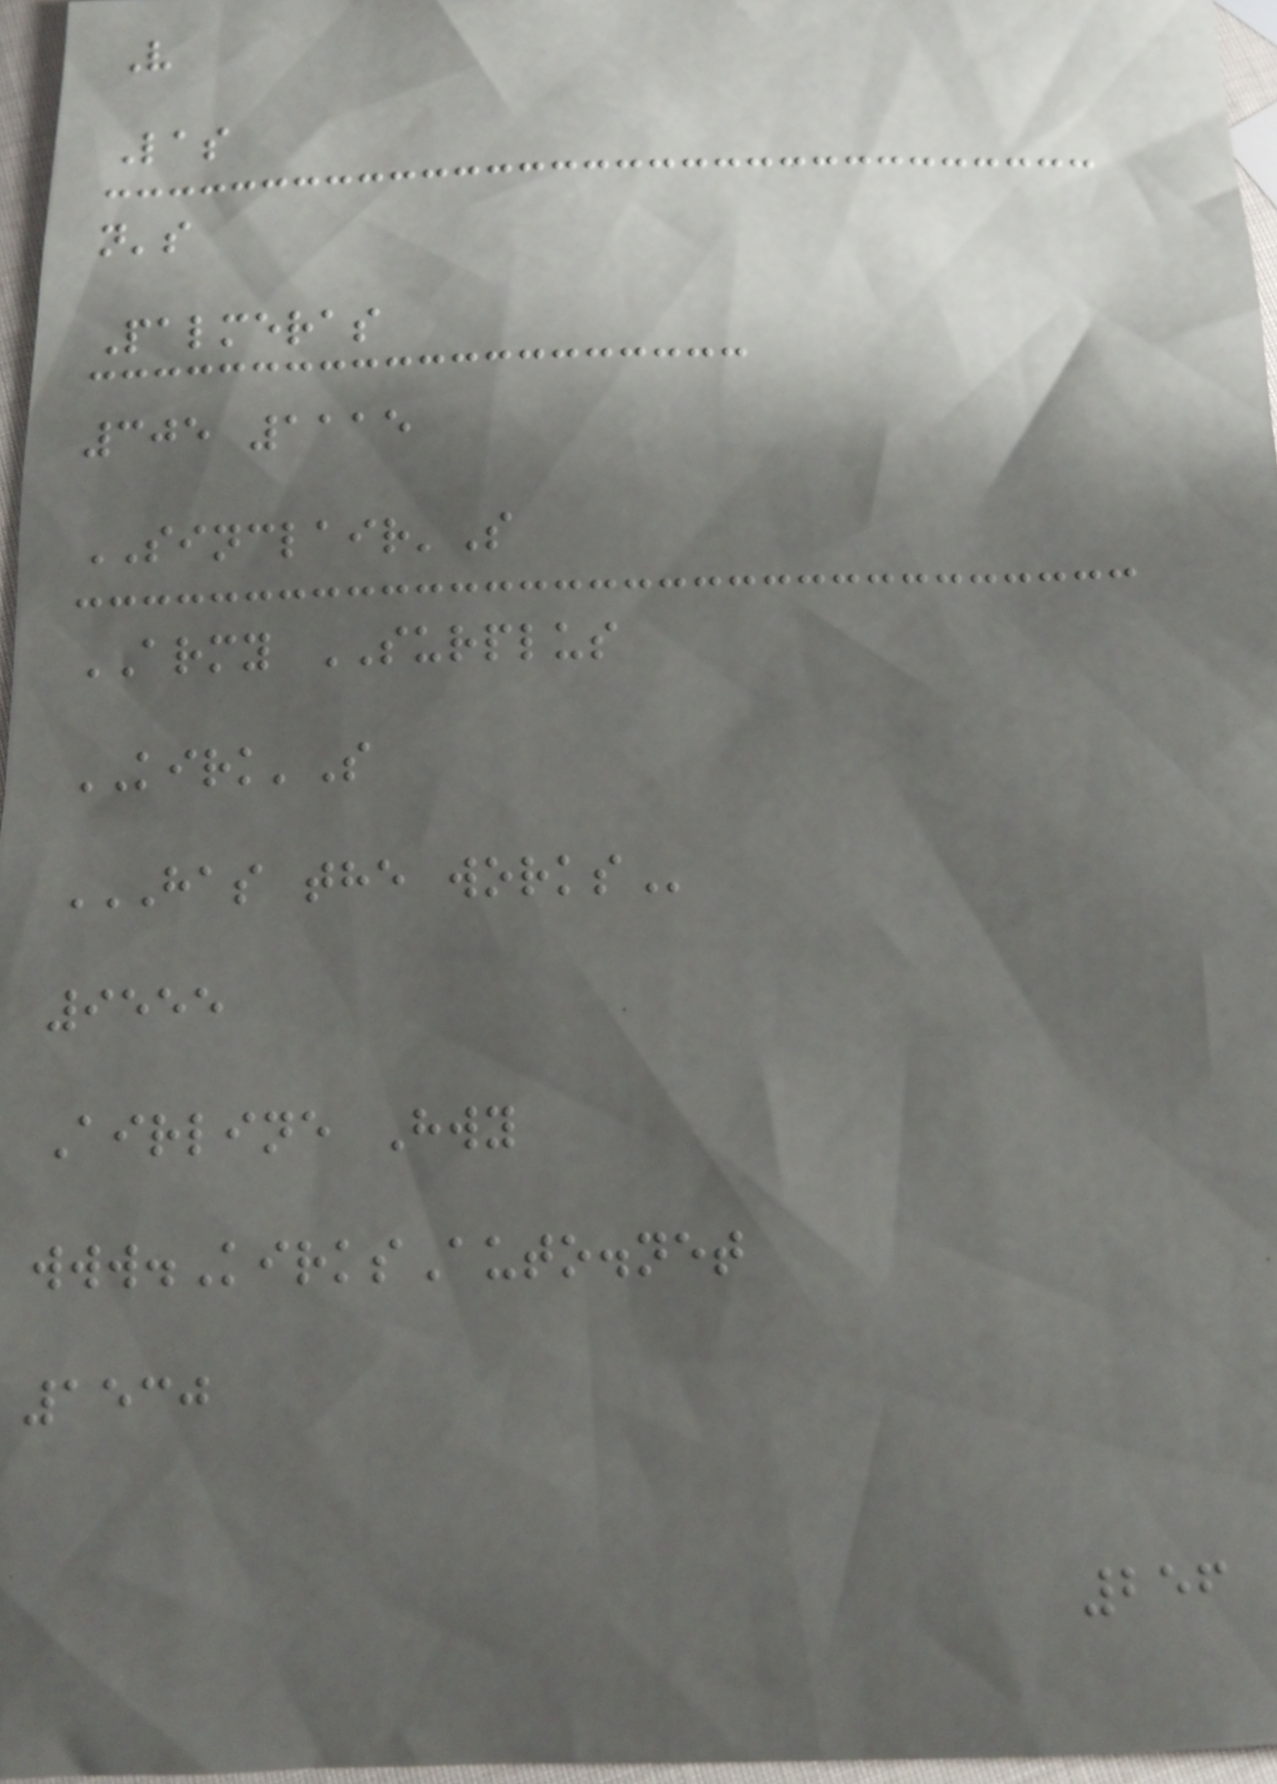V
Las
n's
Palmeras
305 1115
SINCLAIR'S
ARMY SURPLUS
KIRK'S
HAS THE WORKS
9555
Airline Hwy
www.KirksAuto.net
1530
256
